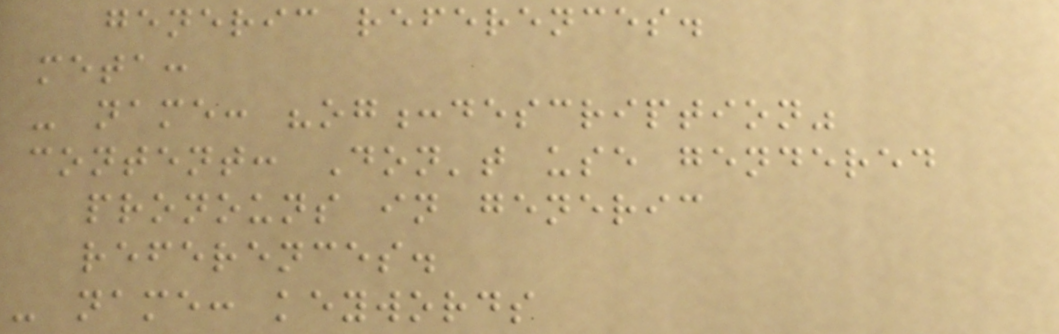generic references.
meta:
- name: "og:description"
content: Don't use gendered
pronouns in generic
references.
- name: keywords
